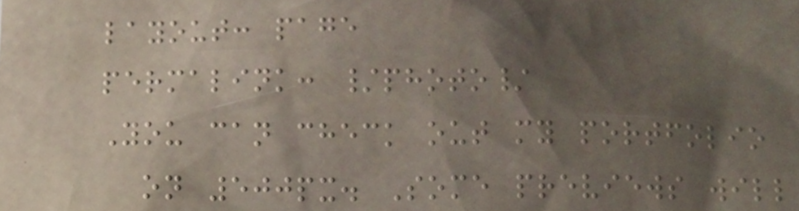layout: page
permalink: /photo/
You can check out my portfolio
on 500px. Some previews will
